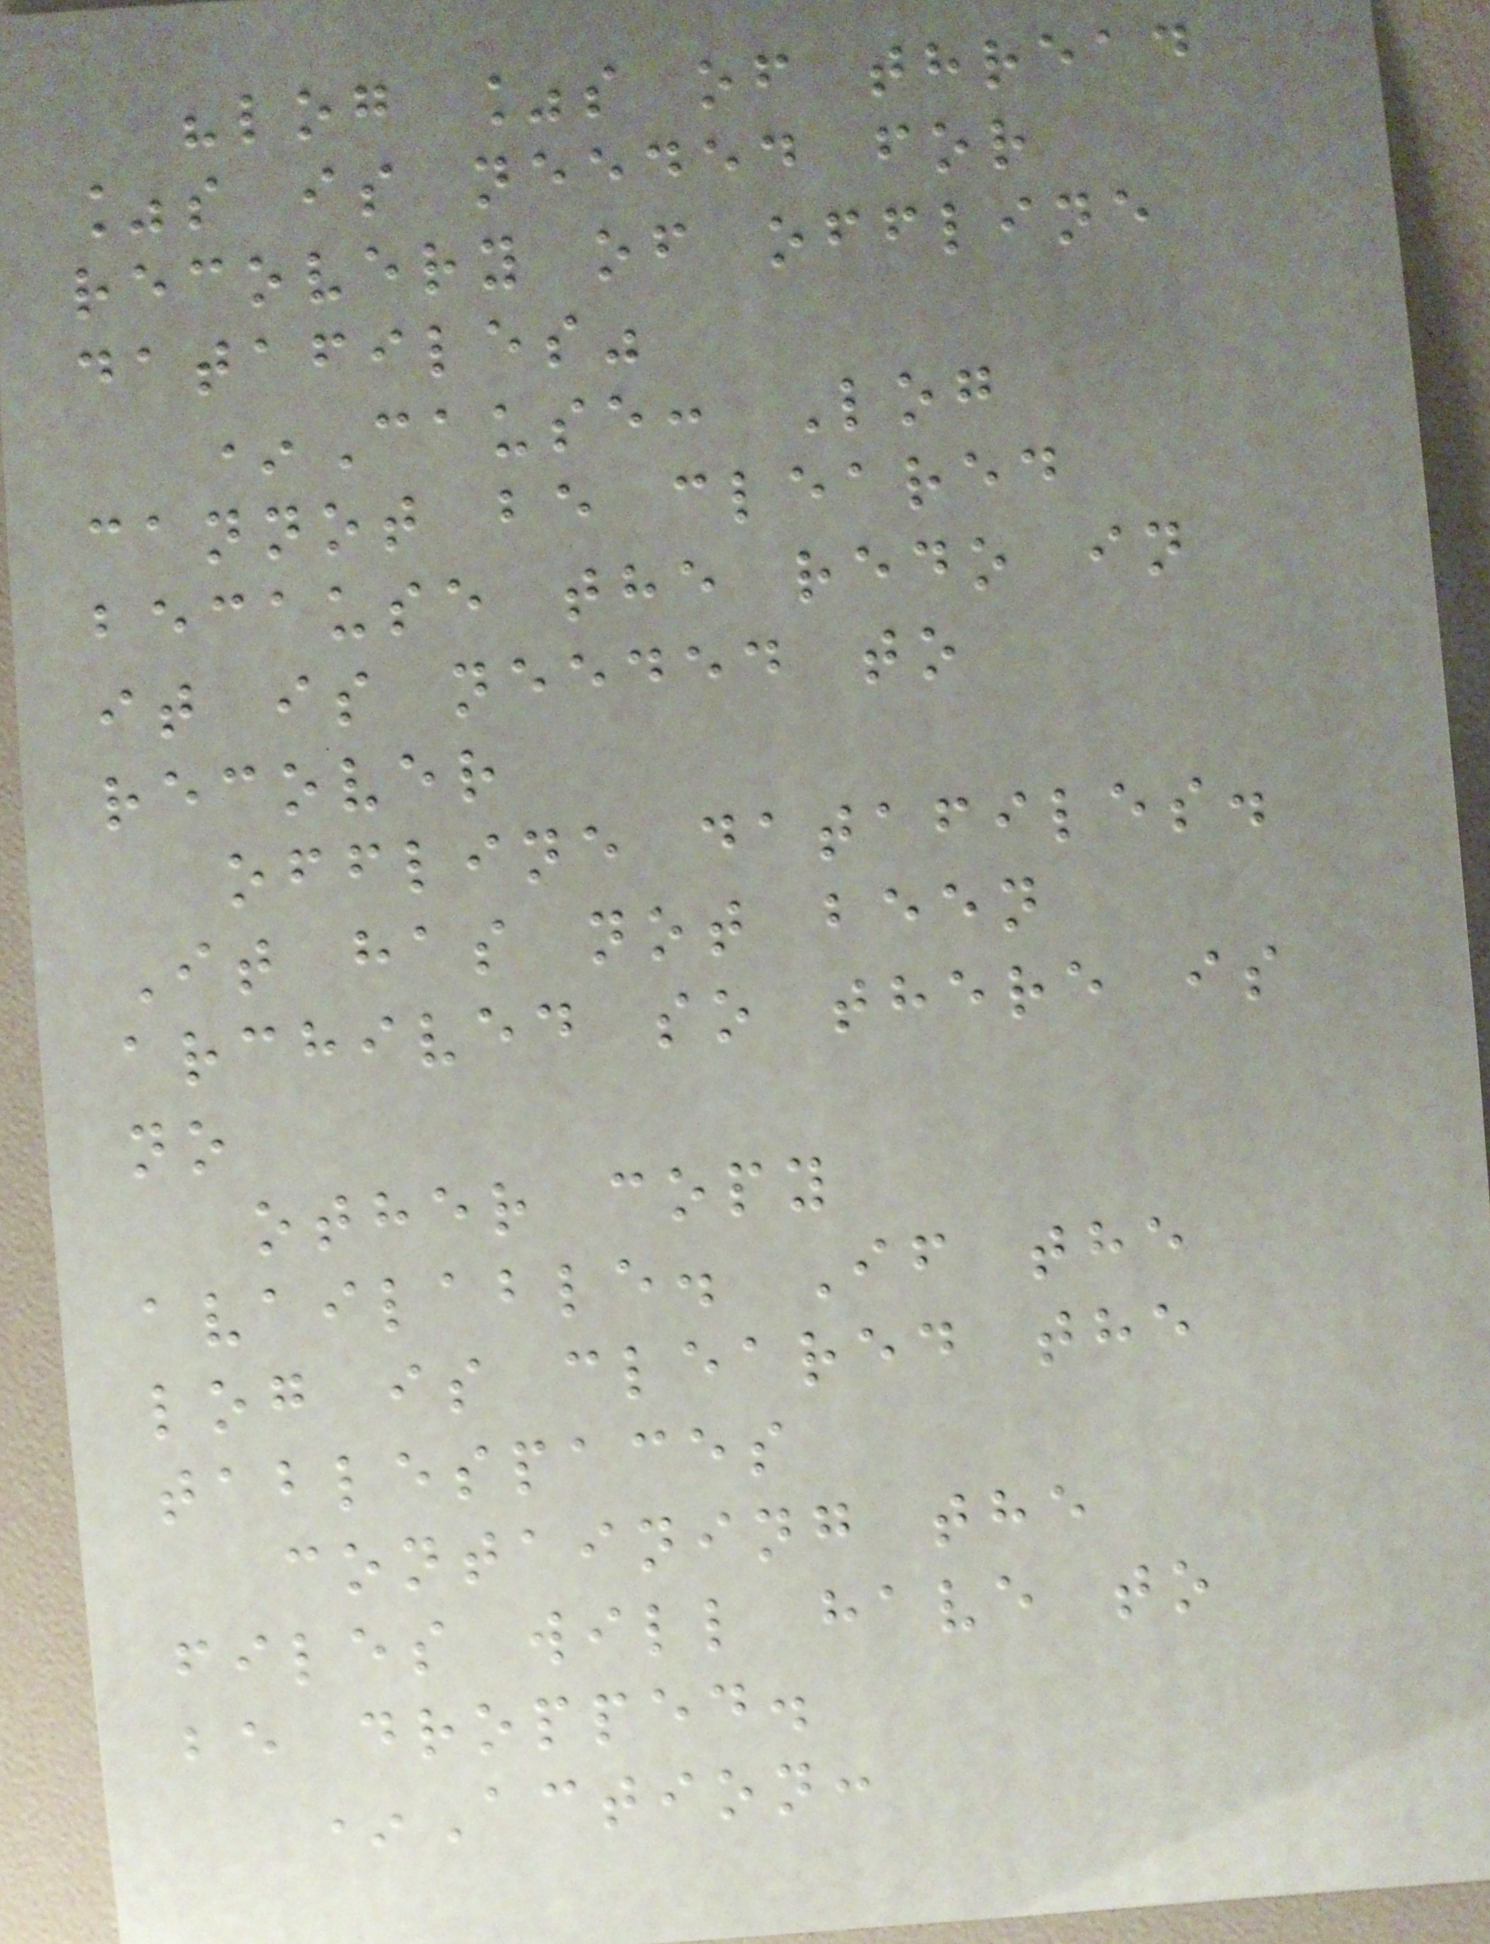"log %s of thread
%s is needed for
recovery of offline
datafiles"
*Cause: Log
cannot be cleared
because the redo in
it is needed to
recover
offline datafiles.
It has not been
archived so there is
no
other copy
available. If the
log is cleared the
tablespaces
containing the
files will have to
be dropped.
*Action:
